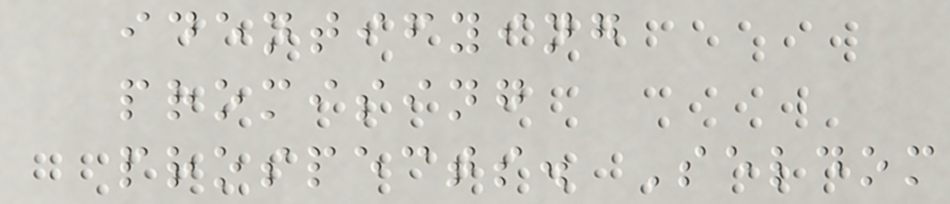identifying
promising
prospects. Seldom
